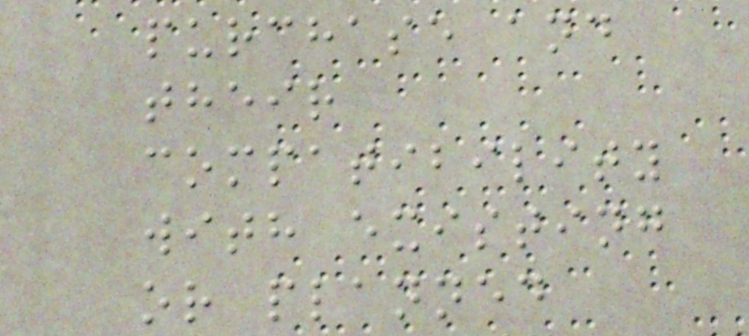purchase and
their
compatibility
with existing
or planned
